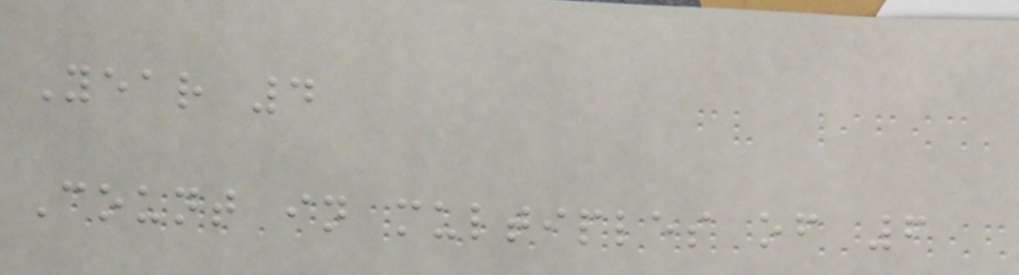Year 4
Count in multiples of 6
